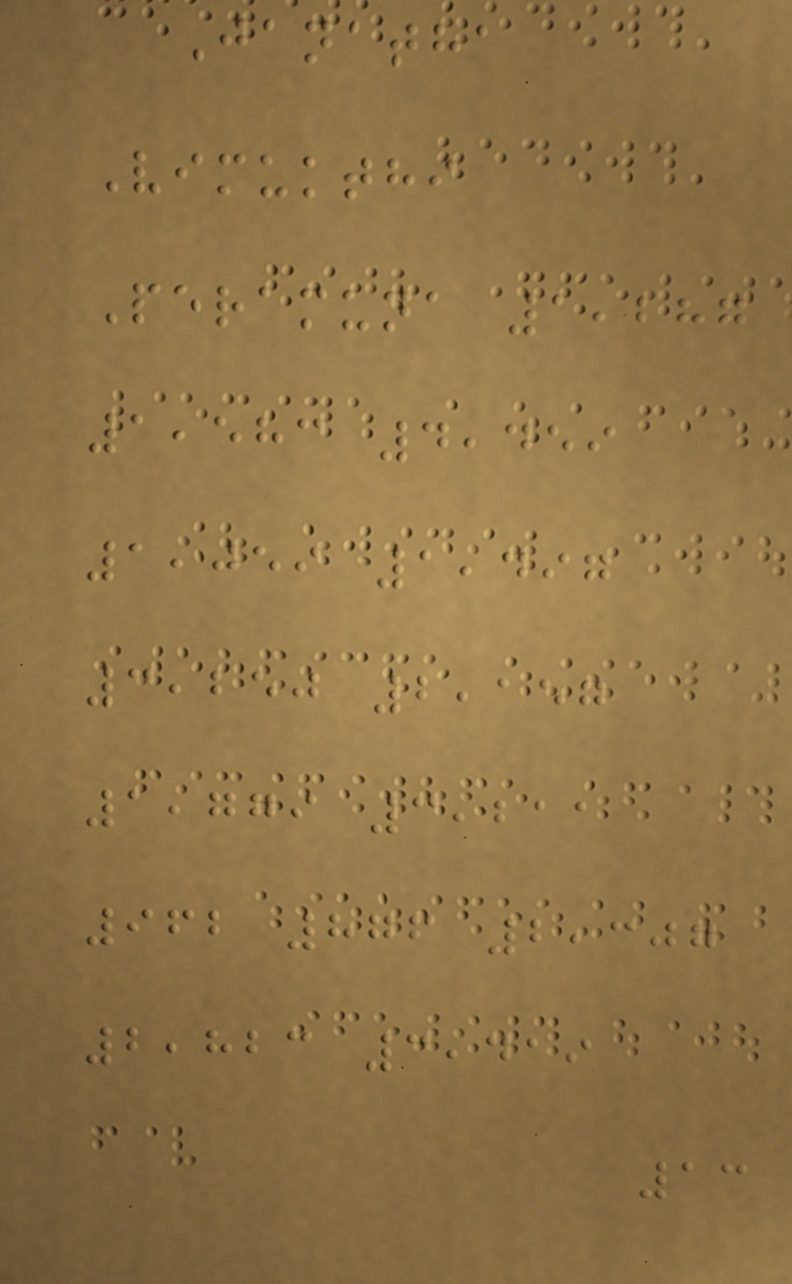Janatha
Vimukthi
Peramuna 1,287
1,583 4,459
1,059 1,497
3,250 2,157
1,779 3,211
962 876 2,307
2,823 3,419
13
